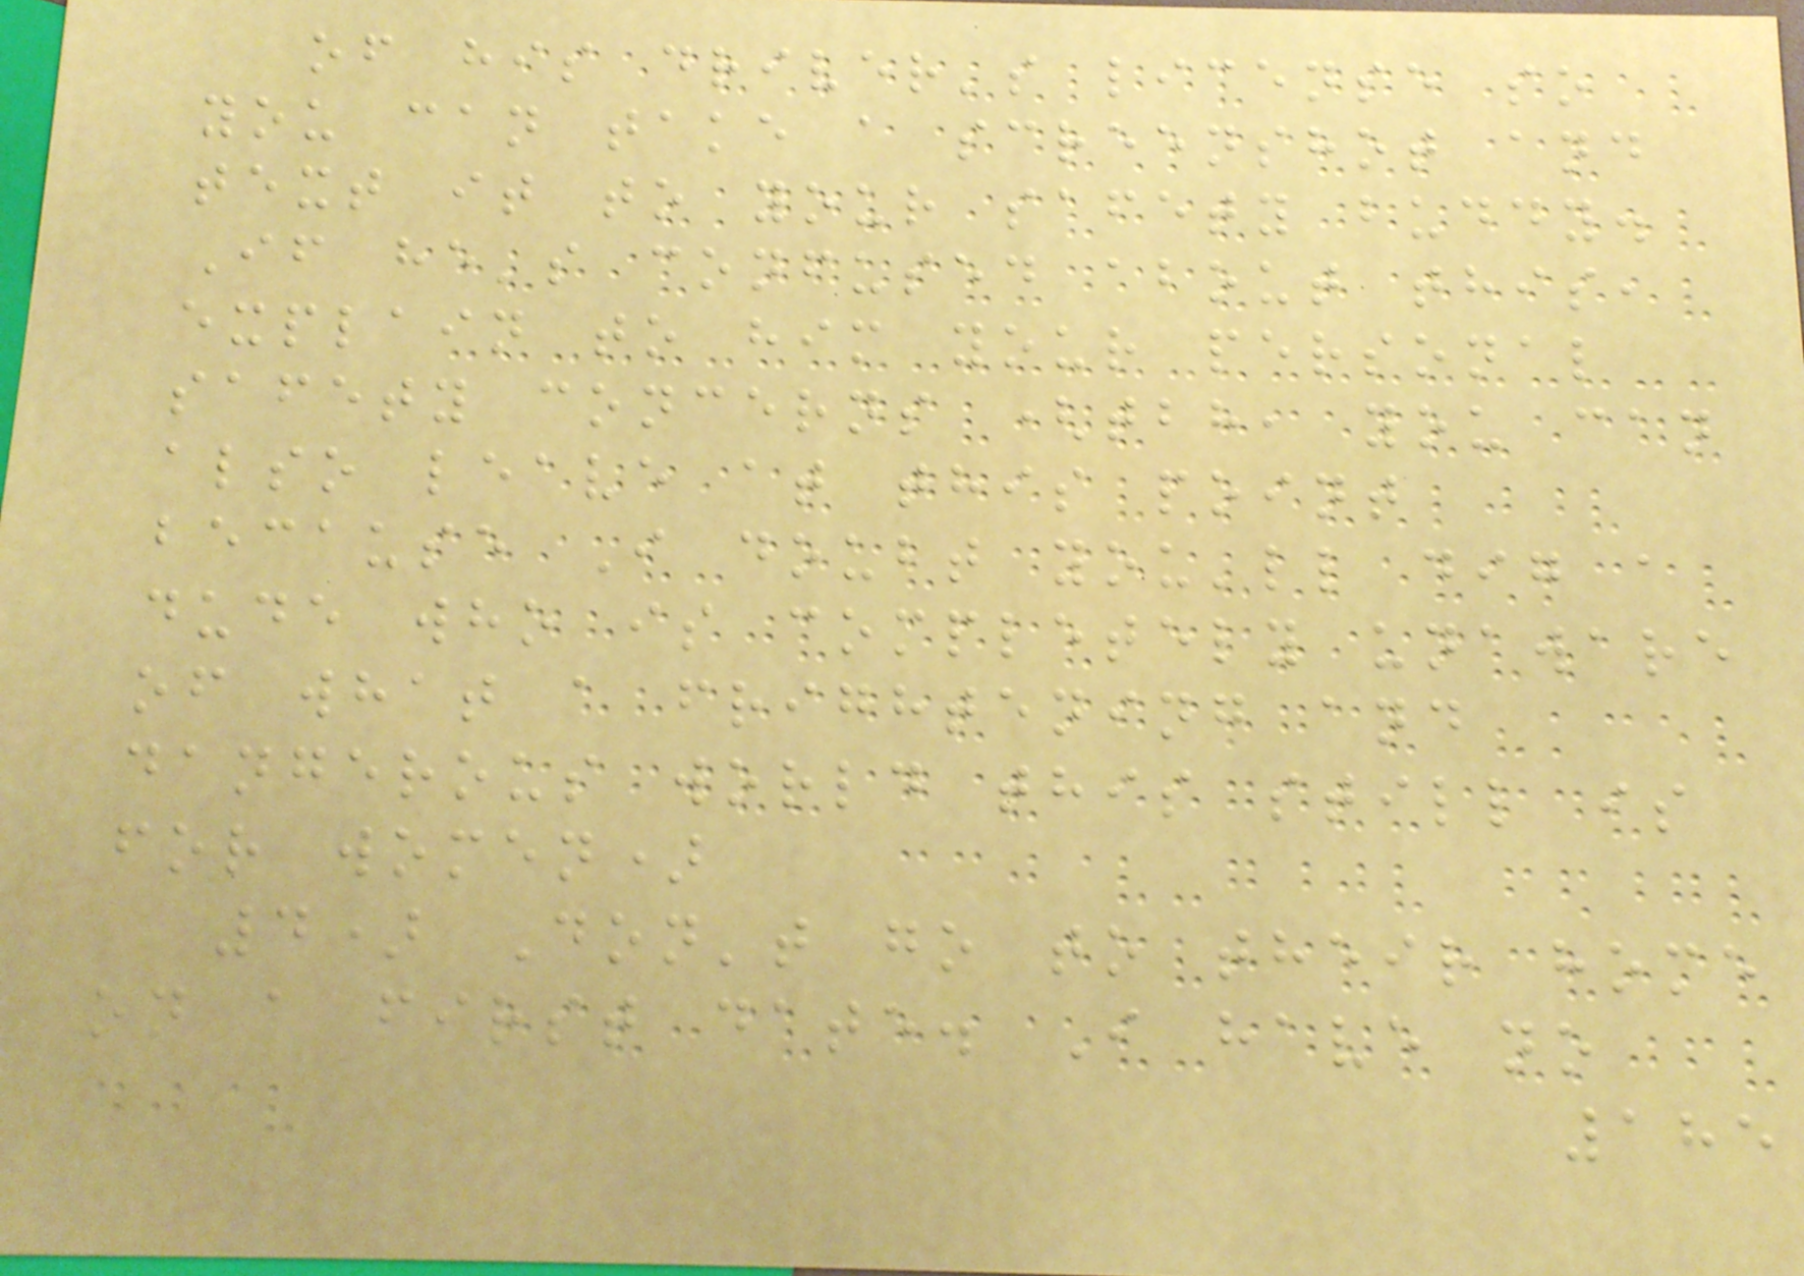of his driver's license so
you can take a screenshot and
text it to your safety buddy.
If he's confused about this,
explain to him your personal
safety concerns (tbh, you can
also leave at this point
because I doubt you'll dig a
dude who is completely unaware
of what a frightening and
dangerous world this still is
for women)
4) Don't go to their home
on a first date. I have no
185
